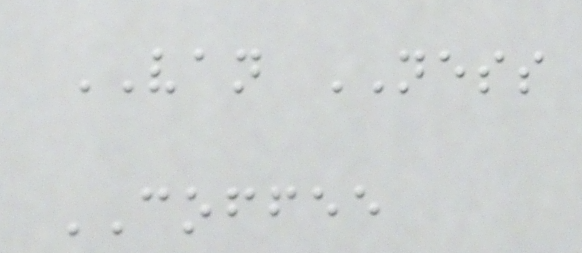VAN NESS
COFFEE
